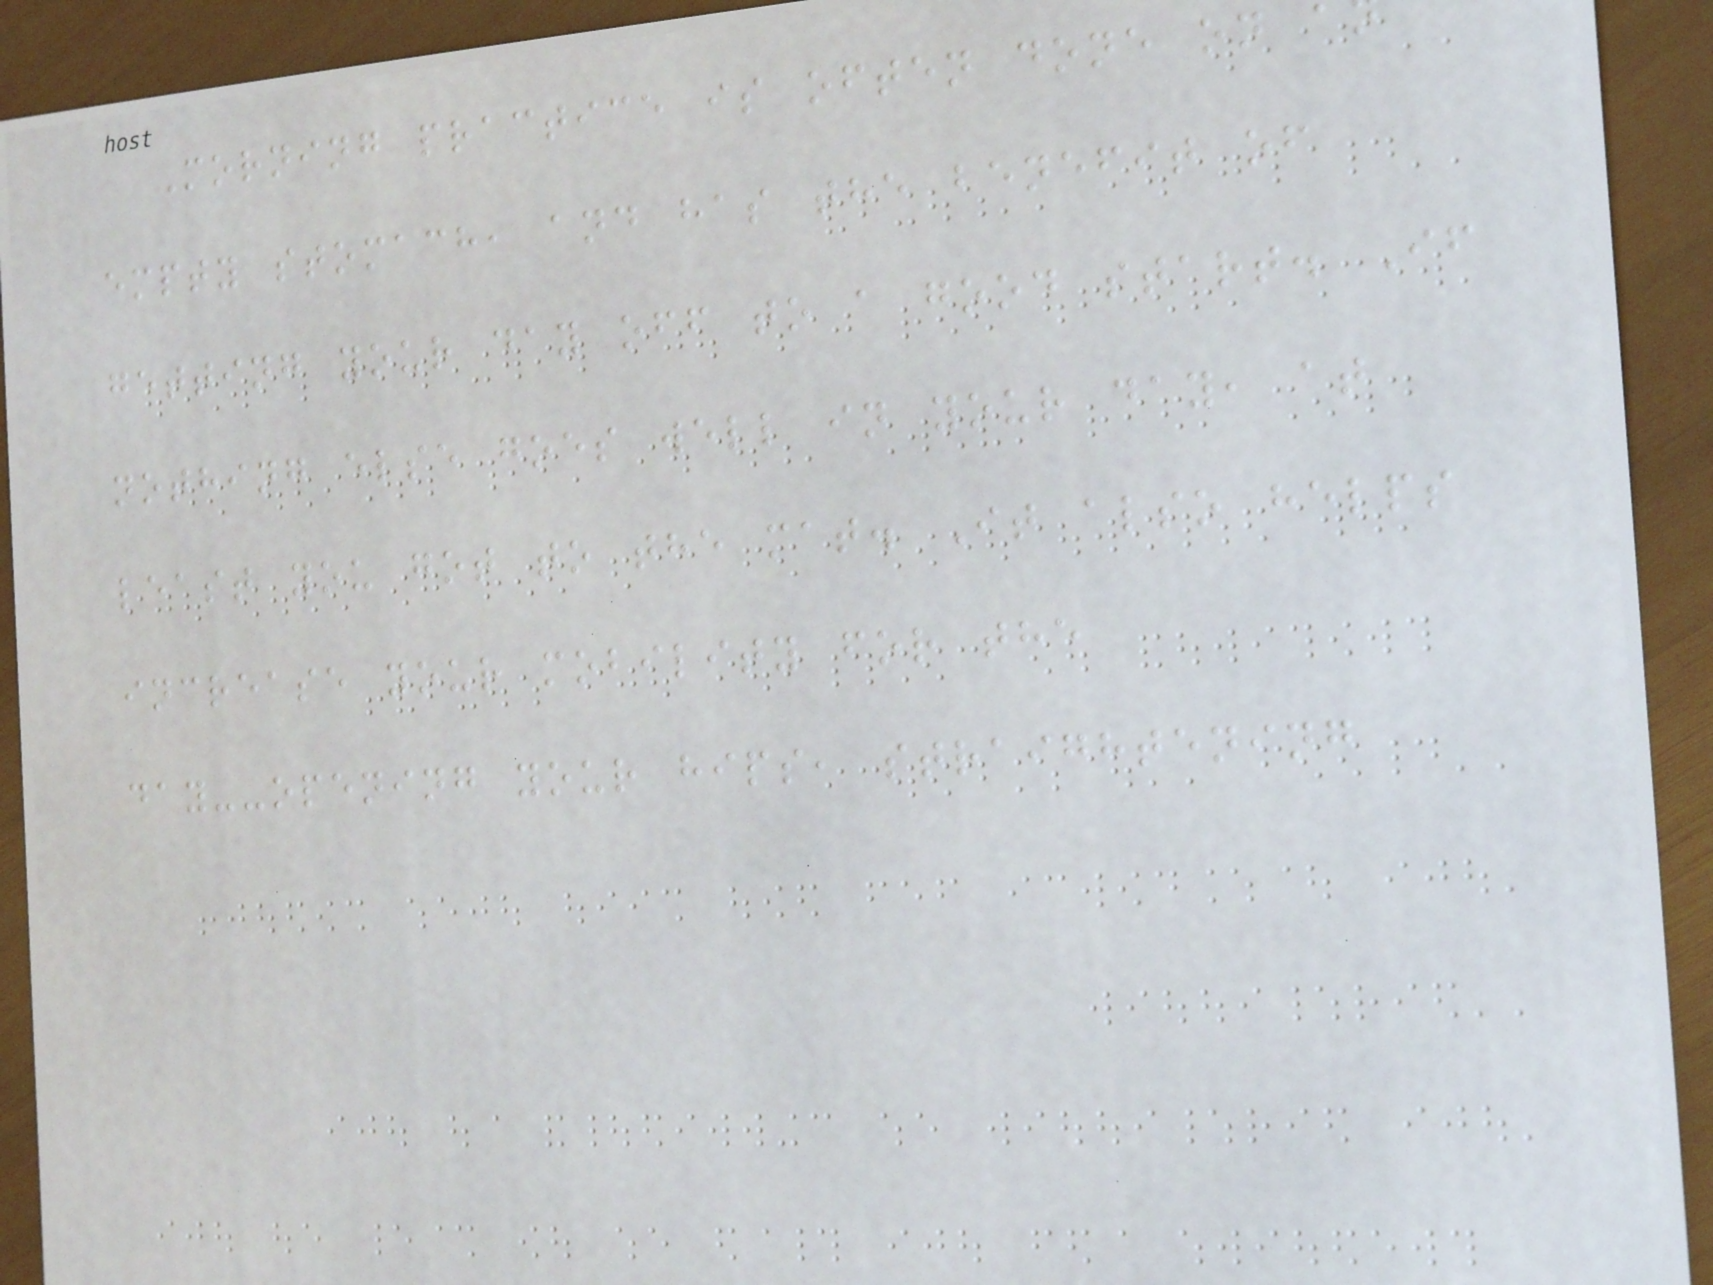Morning practice is often done on
empty stomach, and has the benefit of
getting your day off to a good start. If
nothing else goes well in your day, at
least you got to the mat. It also helps
increase your mobility for the
day--opening your hips, straightening
